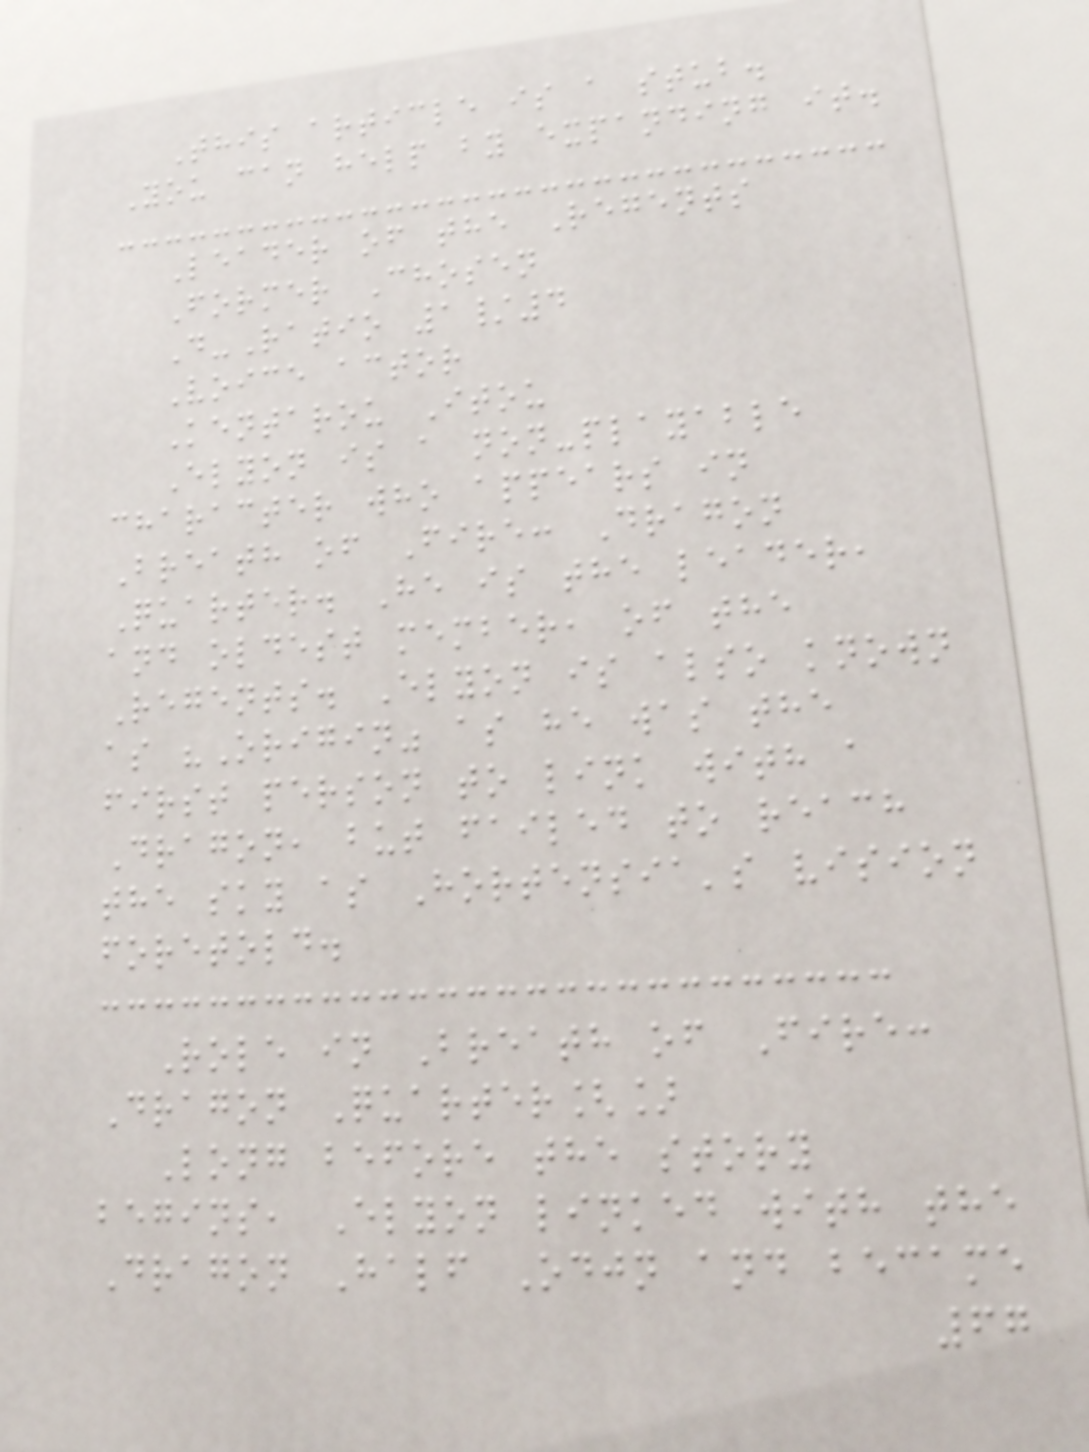This article is a stub.
You can help by expanding it.
Leader of the Regents
Former Chosen
D-Ratio 1/4
Voice actor
Kentarou Itou
Elyon is a non-playable
character who appears in
Breath of Fire: Dragon
Quarter. He is the leader,
and oldest member, of the
Regents. Elyon is also known
as "Origin" as he was the
first person to link with a
Dragon, but failed to reach
the sky as Hortensia's vision
foretold.
Role in Breath of Fire:
Dragon Quarter[]
Long before the story
begins, Elyon linked with the
Dragon Half Odjn and became
67
